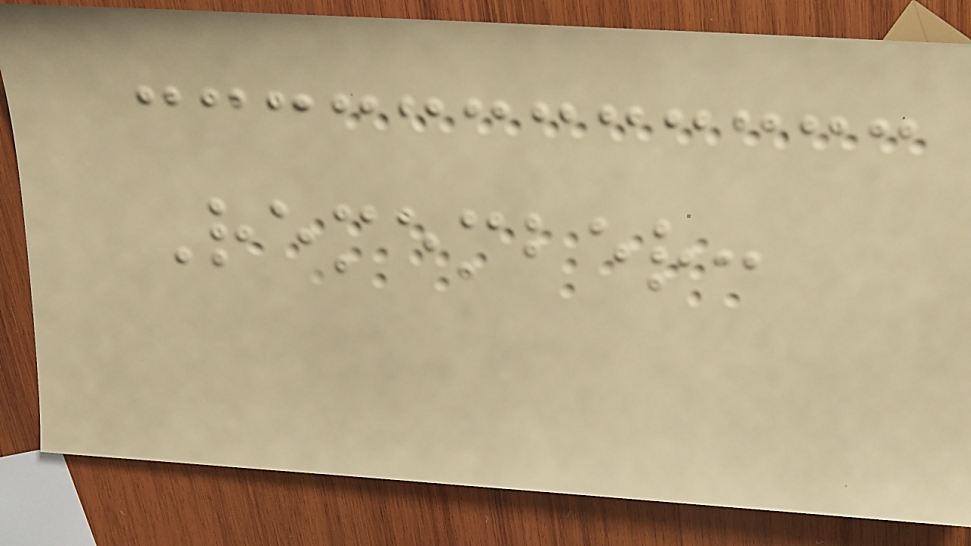Remember:
